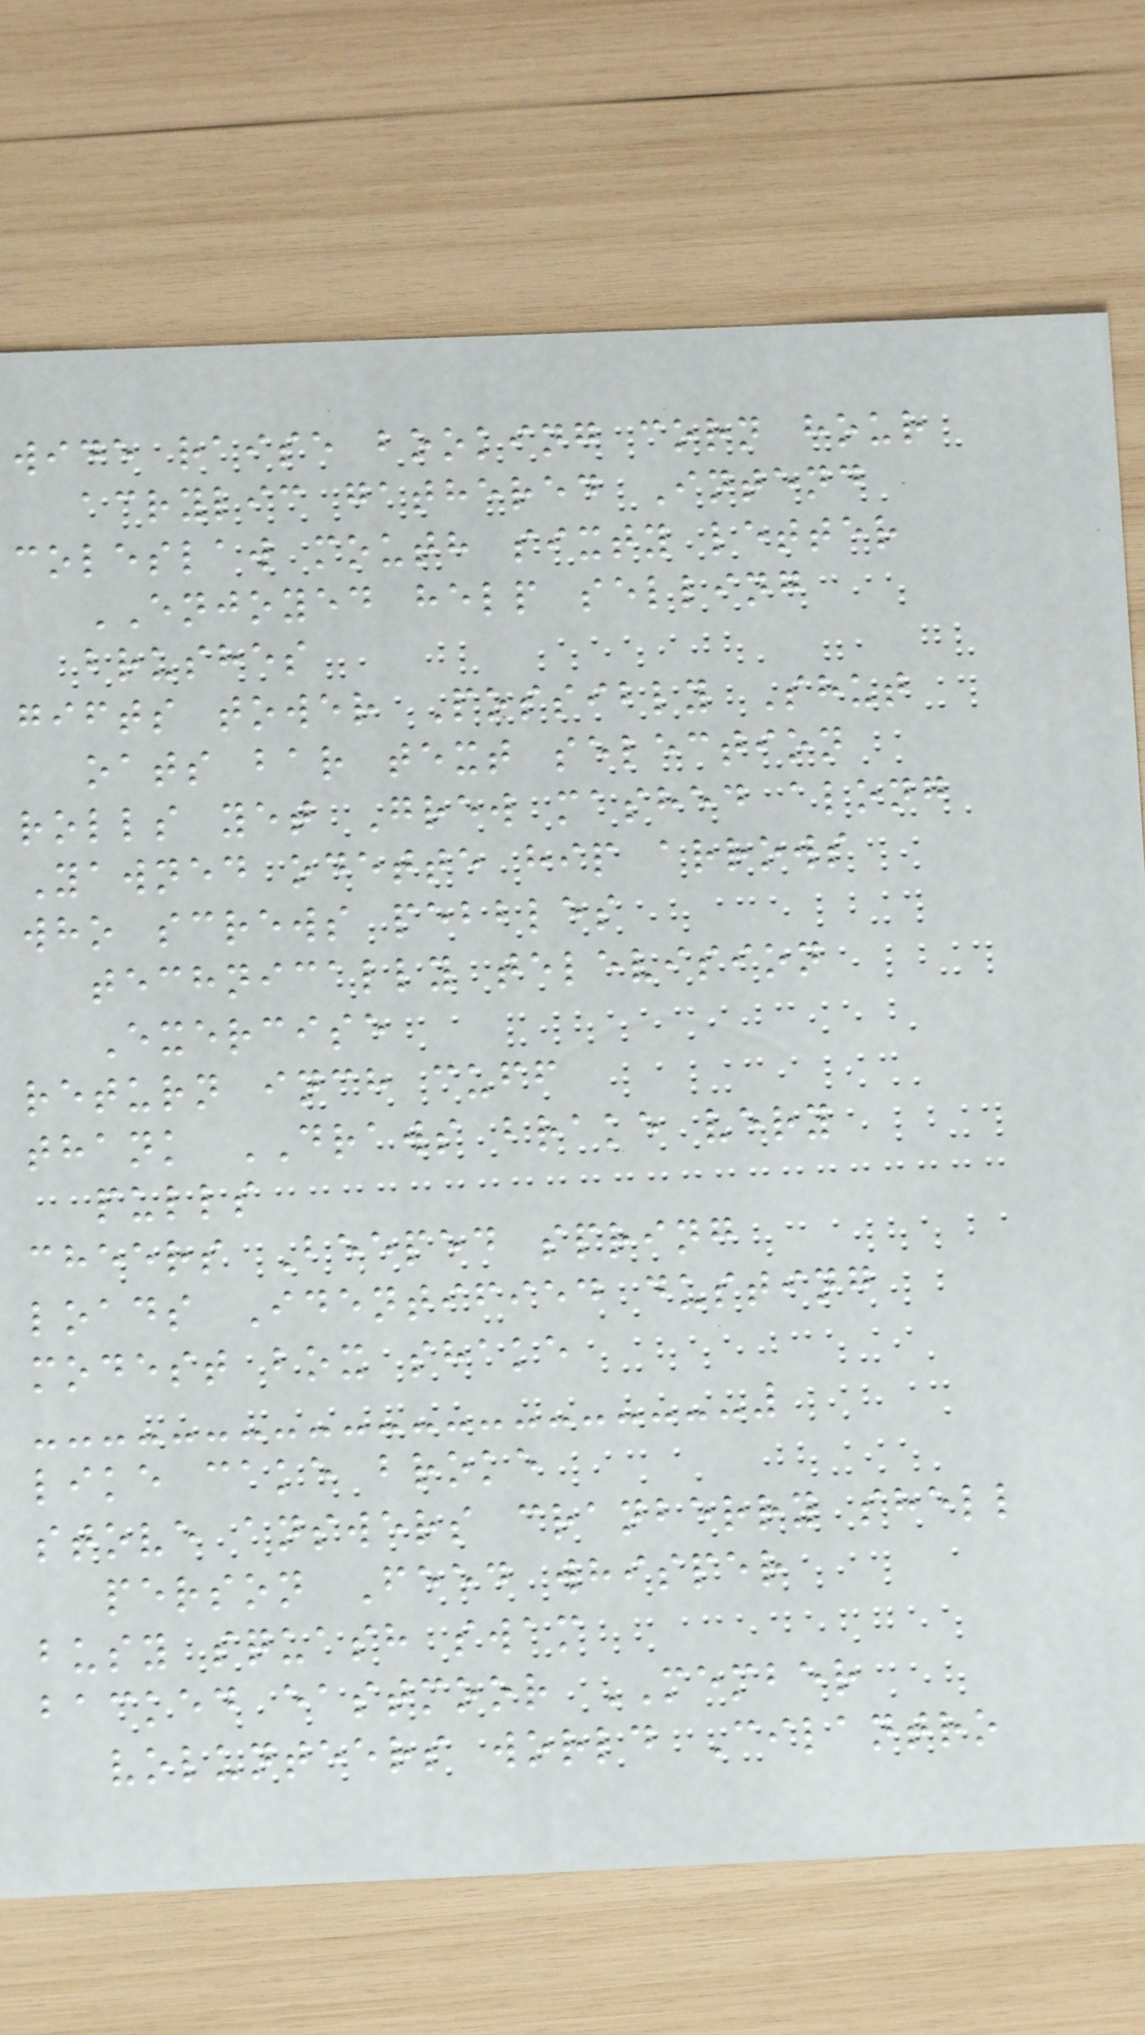wide raise booking corn hour
acrylic gathered Intend
coleslaw mouth sixty letter
ENJOYED help selling
brushes
gifts tower Possibly Shut
oats bar text selection
rolls yet Grew mashed along
Yawned odette hip arrows
who screws pebbles
technically television
Exercise
return inch cuff
thank DRAWS brake very
pulls
cheers Beeped spring
loads Identified dusting
modest box shake
like cake broke
stove answers cranberry shell
person Feed whisper
busy squash swam
backed eastmoor MEMBER
volunteers world Cilantro
